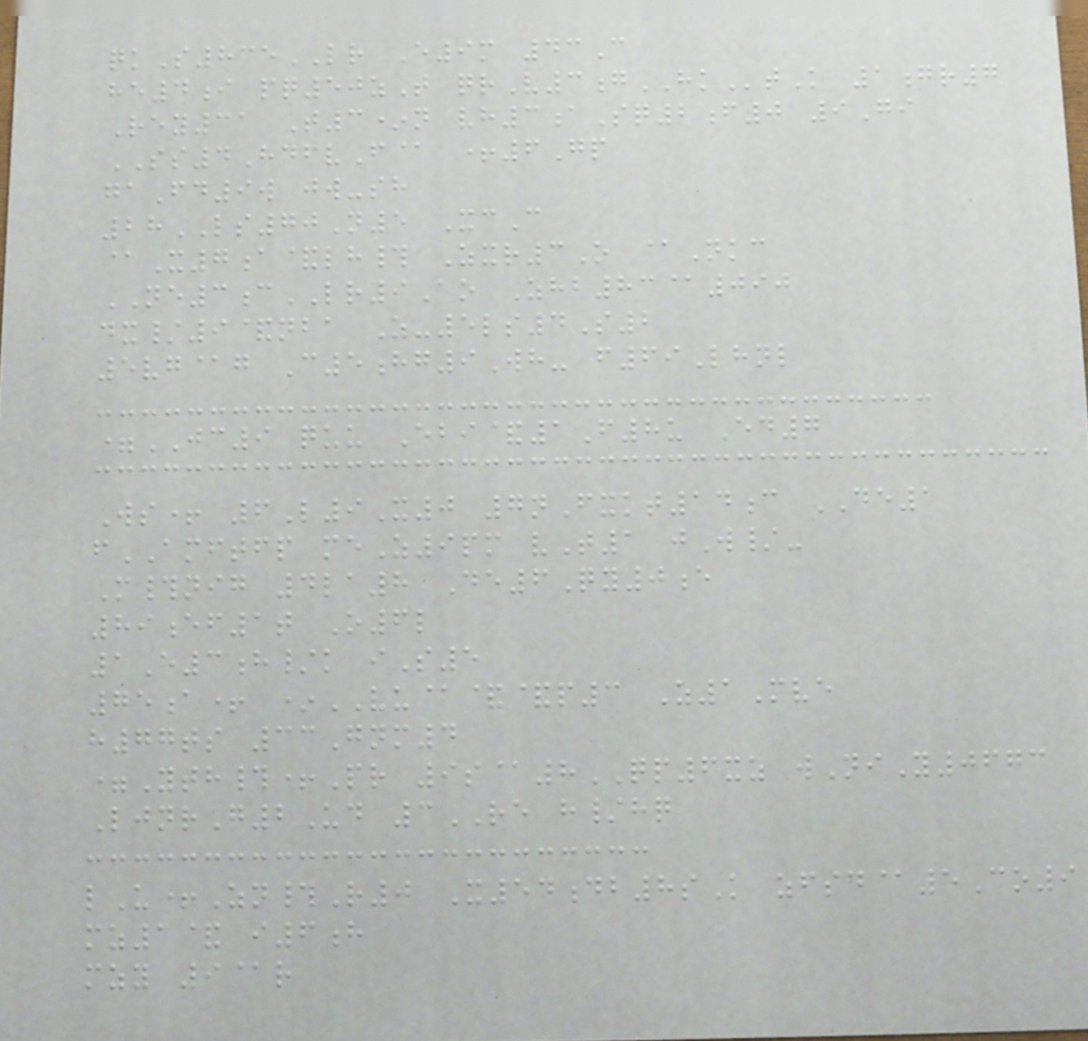qkS835LR E9m 43C
he4i pq50zT qrV3gHKtK 1gr7
Rey31 T3*n vh3aSq2f0 9Gi
SS4HdfvF@ +6Gp
gaFd9w jw-sh
28LS70N5 XcC
@X7a&lh# Zxr3O @Nkc
NE3cLR9Ao Zhb83@090
dx/9&nba Z-5ls4S2
5vg@g C5hg9Wh- f69Lhnl
=JC9 quu Ebi&1F8u Ed7
Ws+ 6L9X0 7nFxkt14c DE1
fAMFTFP meZ9pm vT1 jW/-
M#nig 4la8 De6Qy0e
89ef1t O6l
1E3h/k iS5
75a+ *VU@&&p3 Z1Mve
h77ts 33Gnm4
=Yth#+Pr 9s@8QP6xz wNiY0673
LjnrG2Ud 3RE h/hq
lU+Zn#R0 X54db8sK zfsd@5Co9
mz1& i6h
mzy 9@r
